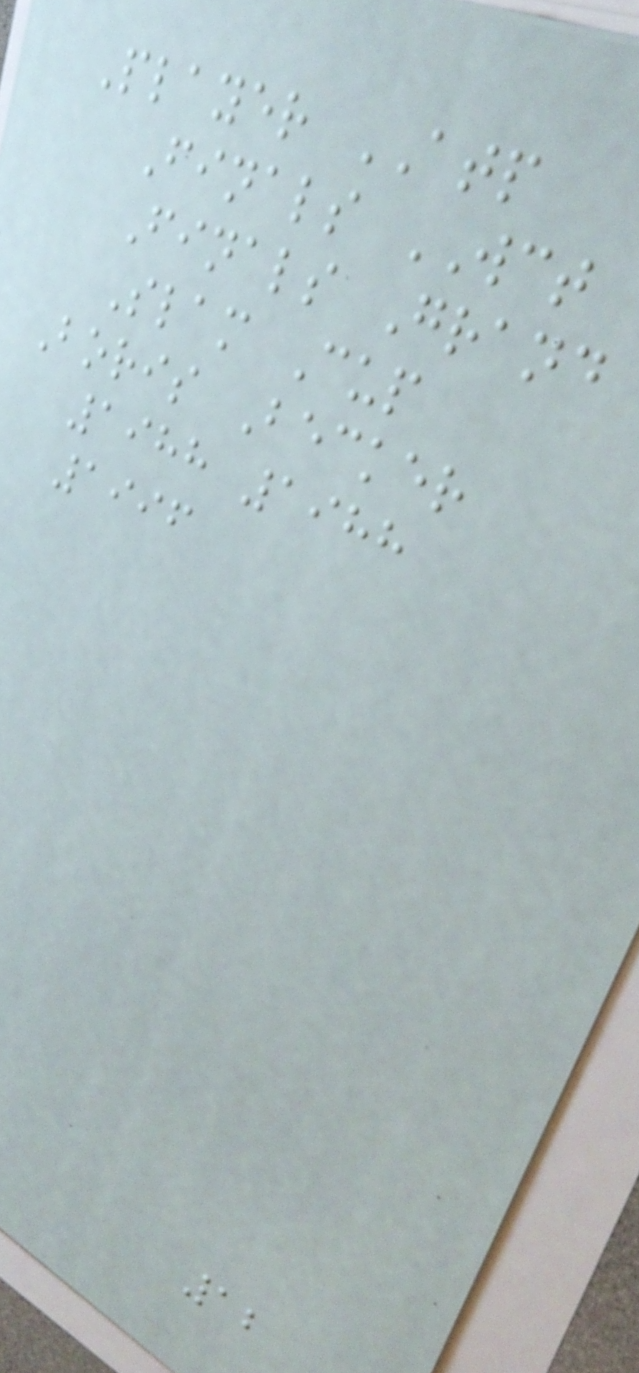Player ATP
Finals WCT
Finals Grand
Slam Cup
Boris Becker
1988 1988
1996
12
